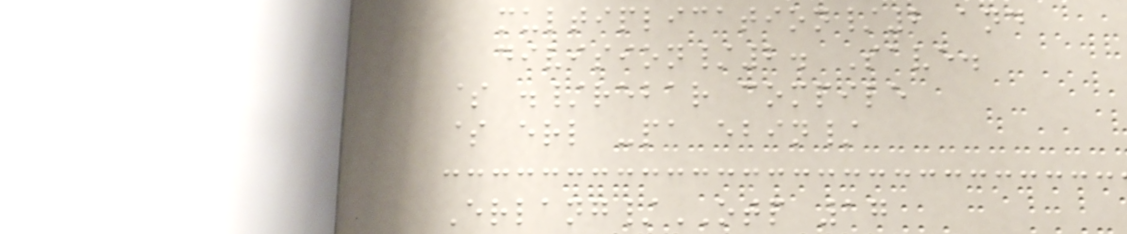multiplication/2 and
division/2. Save.
$ ./rebar compile
$ erl -pa ebin/
Erlang/OTP 17
